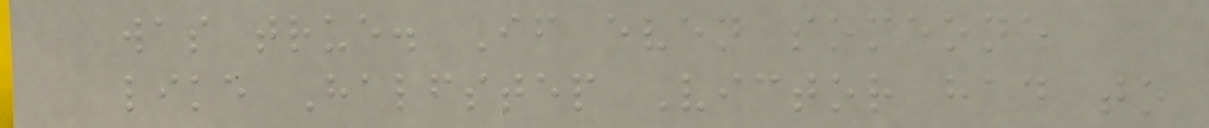was true. If even someone
like Halfstep Victor had to
